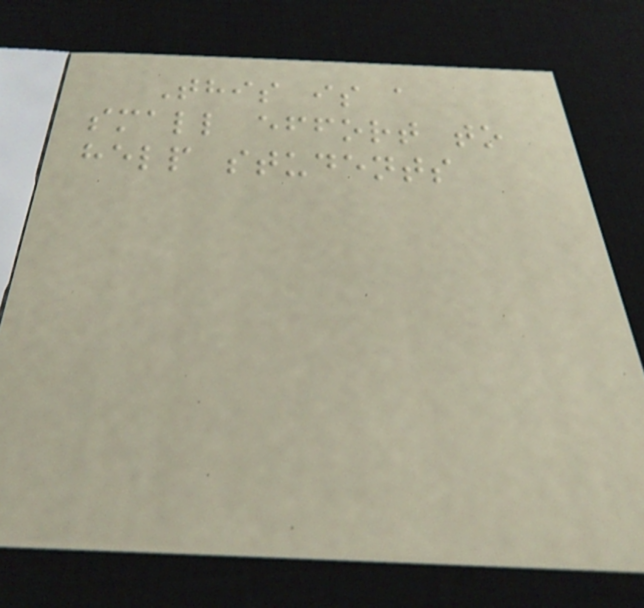This is a
small effort to
help students
